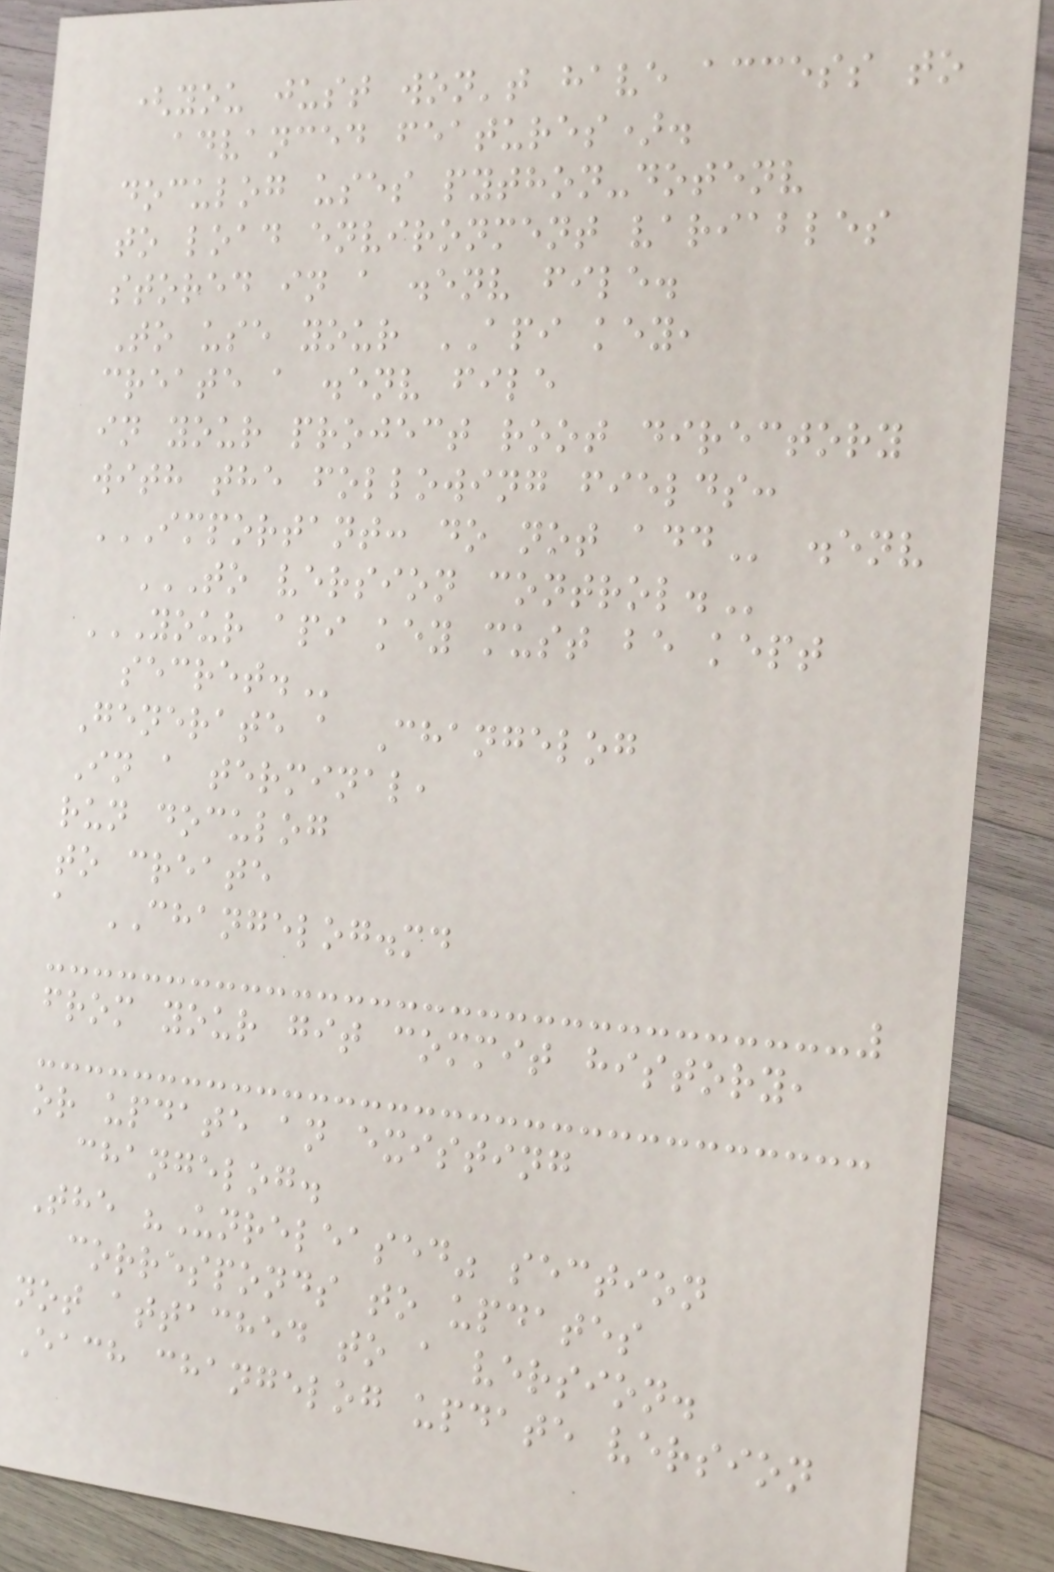(you just won't have access to
advanced features).
doculog uses python-dotenv
to load environment variables
stored in a .env file.
To use your API key,
create a .env file
in your project root directory
with the following fields:
IMPORTANT: DO NOT ADD .env
TO VERSION CONTROL.
YOUR API KEY MUST BE KEPT
SECRET.
Generate a Changelog
In a terminal,
run doculog
to create
a CHANGELOG.md
from your git commit history,
or update an existing
changelog.
The "Unreleased" section
corresponds to updates
not attached to a version.
Each changelog update version
